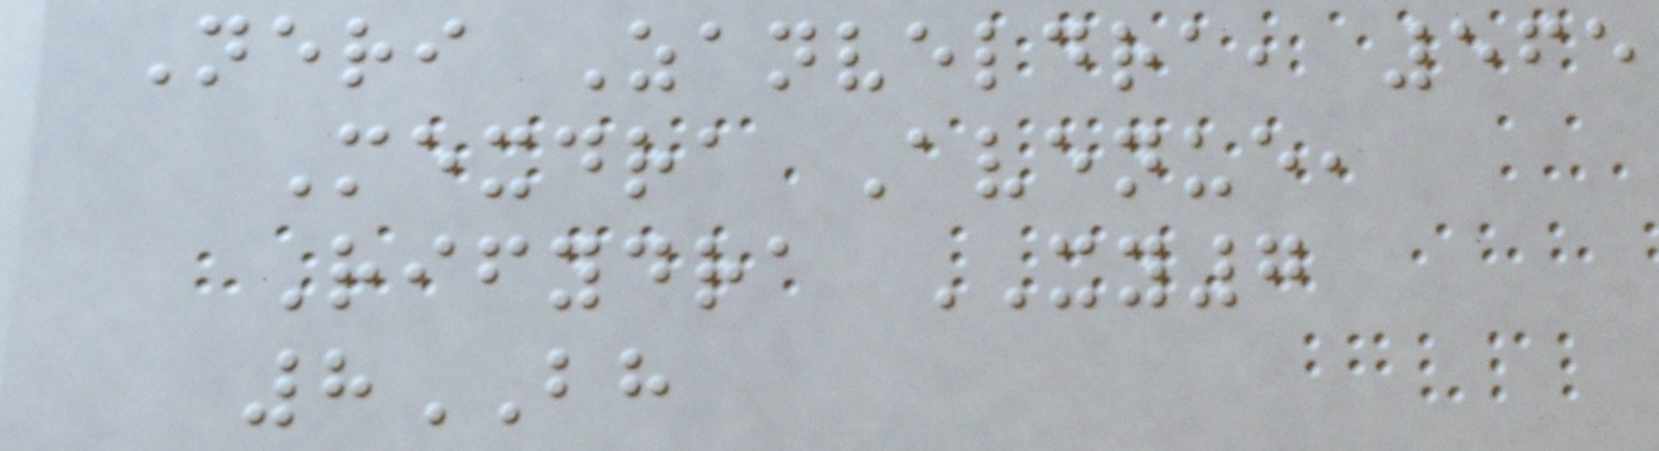Neri Zanveldra, 565
Mexdra Avenue,
Rifydra XY7
8BH
